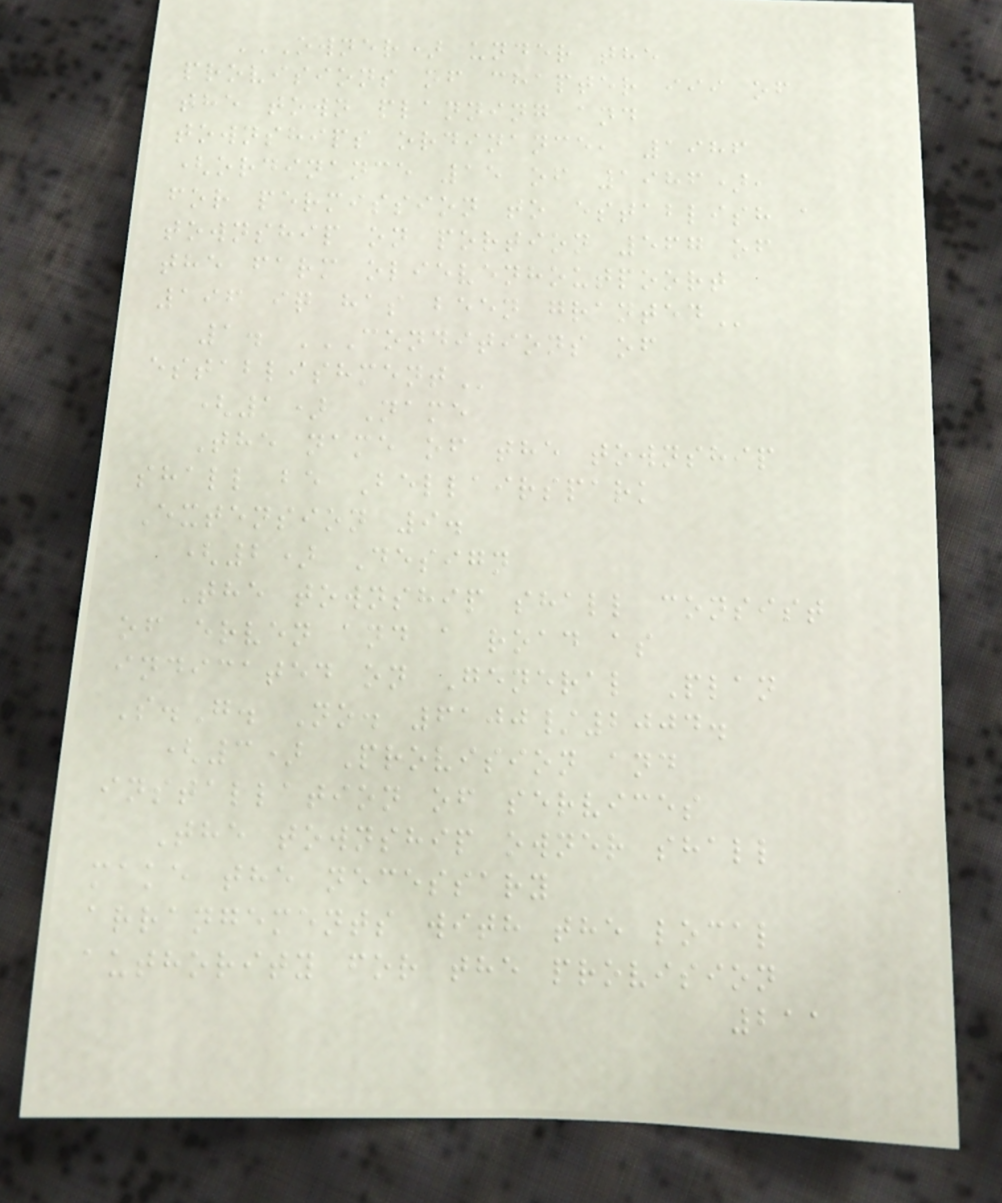OWNER) UNDER THE
PROVISIONS OF CHAPTER III OF
THE TOWN PLANNING AND
TOWNSHIPS ORDINANCE, 1986
(ORDINANCE 15 OF 1986),
FOR PERMISSION TO ESTABLISH A
TOWNSHIP ON PORTION 567 OF
THE FARM OLIEVENHOUTPOORT
196 IQ HAS BEEN GRANTED
1. CONDITIONS OF
ESTABLISHMENT
(1) Name
The name of the township
shall be Bellairspark
Extension 9.
(2) Design
The township shall consist
of erven and a road as
indicated on General Plan
S.G. No. 6100/2004.
(3) Provision and
installation of services
The township owner shall
make the necessary
arrangements with the local
authority for the provision
211
